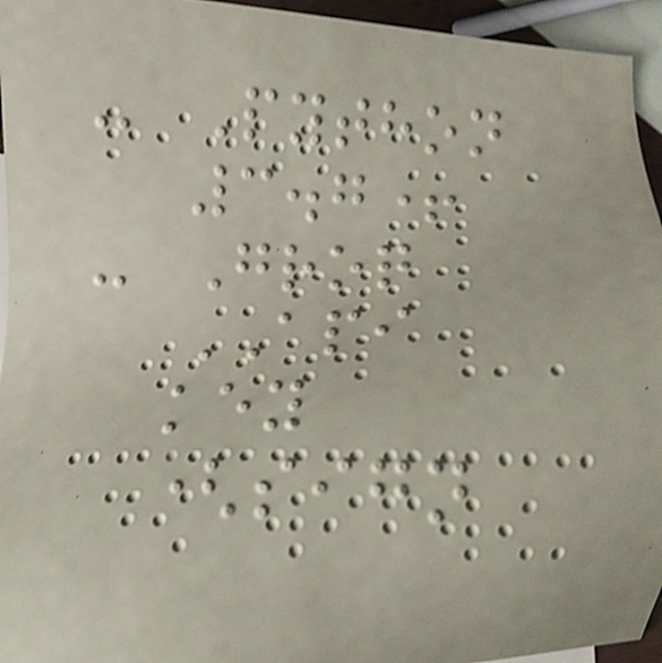- Python
3.7+
- Groq
API
key
(sign
